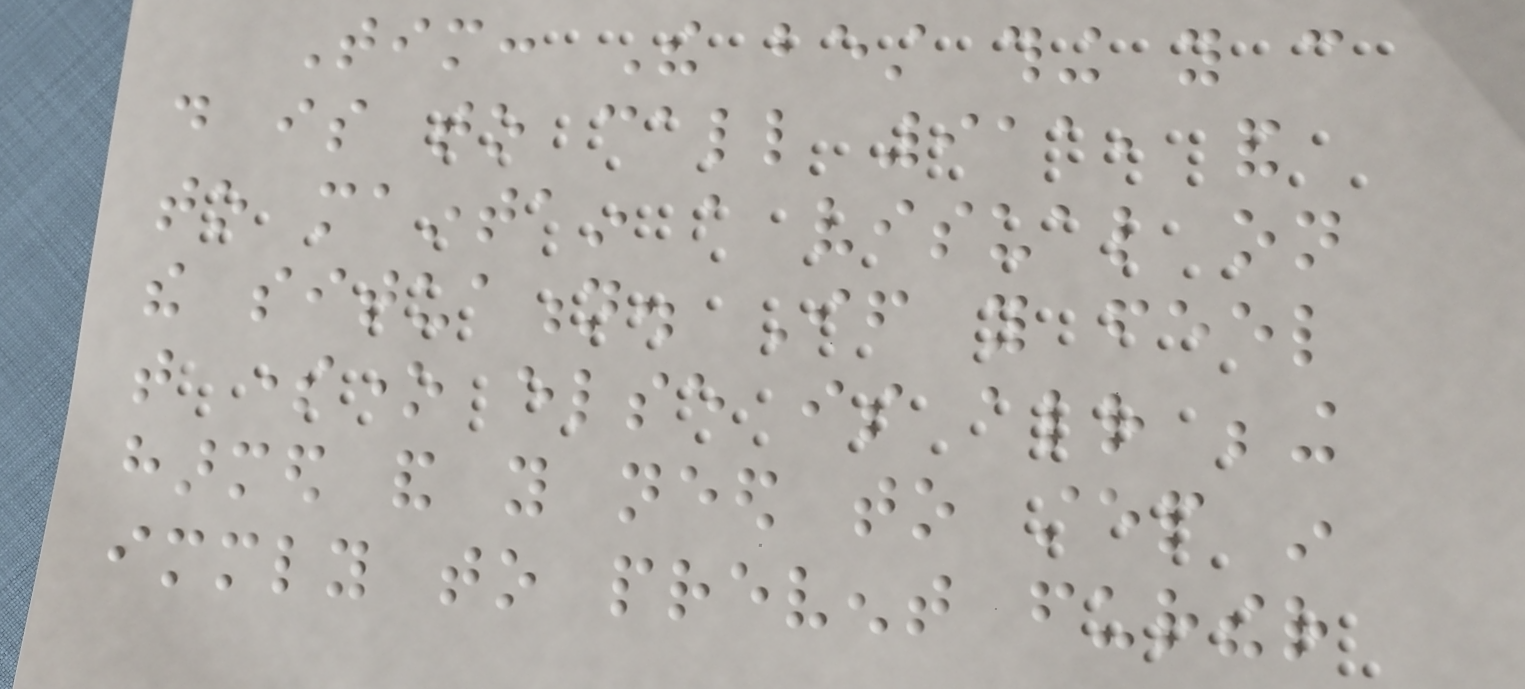Tim: The best thing you can
do is to call 911, and
to maintain a visual on
the situation. If you feel
that someone else is already being
harmed and you need to step in
immediately to prevent further
